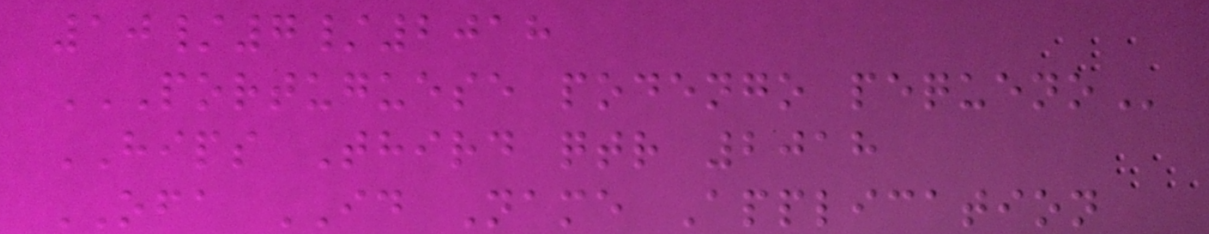10/7/2018
PORTUGUESE PODENGO PEQUENO
HIPS Third qtr 2018
OFA ID Name Application
